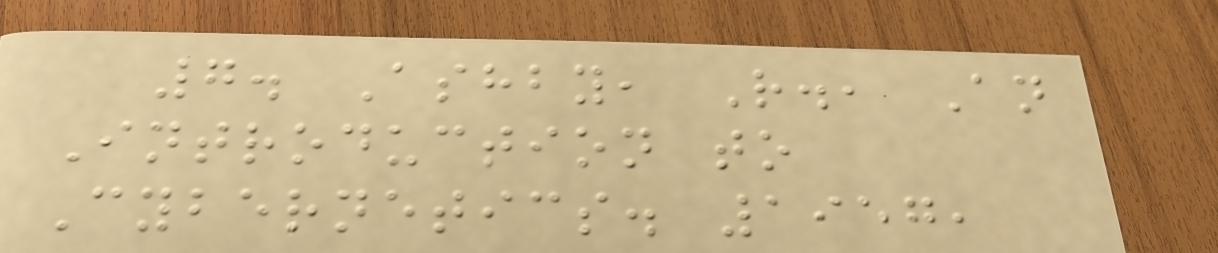7. Ashby, R., An
Introduction to
Cybernetics. 1957,
